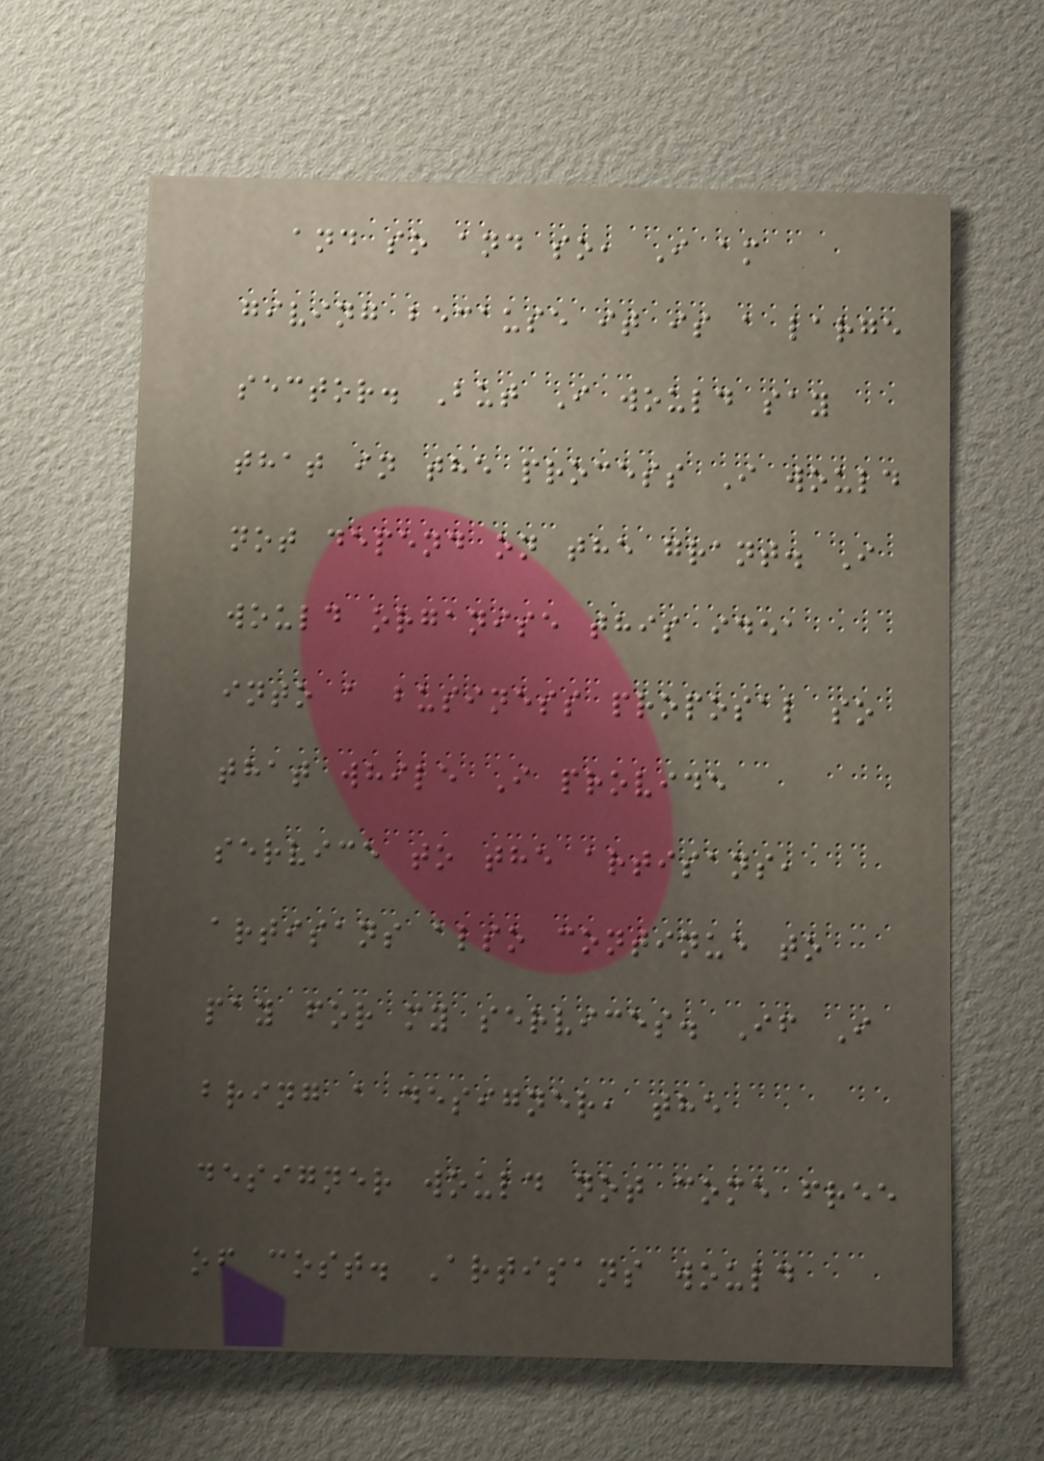and so and so, I am
giving because it is a large
sector. But I would say
that in the process I would
not depend on the grant. I
would organise this idea
into a business proposal so
that while I provide
service to the artisans,
artisans also continue to
pay for my services. If I
bring a designer, the
designer would not come free
of cost. Artisans would
